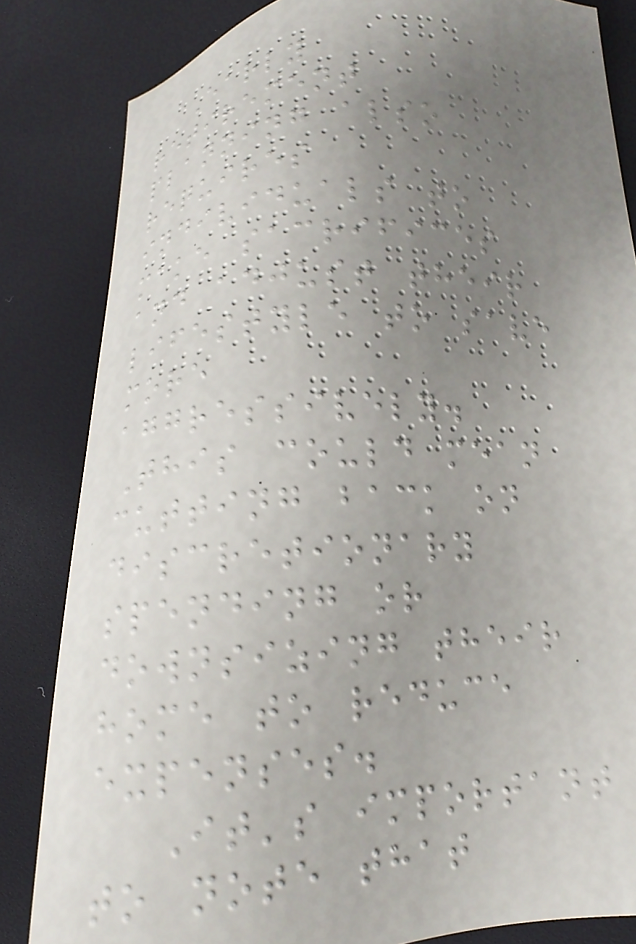Early
retirement
planning also
requires
individuals to
make sacrifices
and adjust their
lifestyle to save
more
aggressively.
This could mean
cutting back on
discretionary
spending or
downsizing their
home to reduce
expenses.
It's important
to note that
